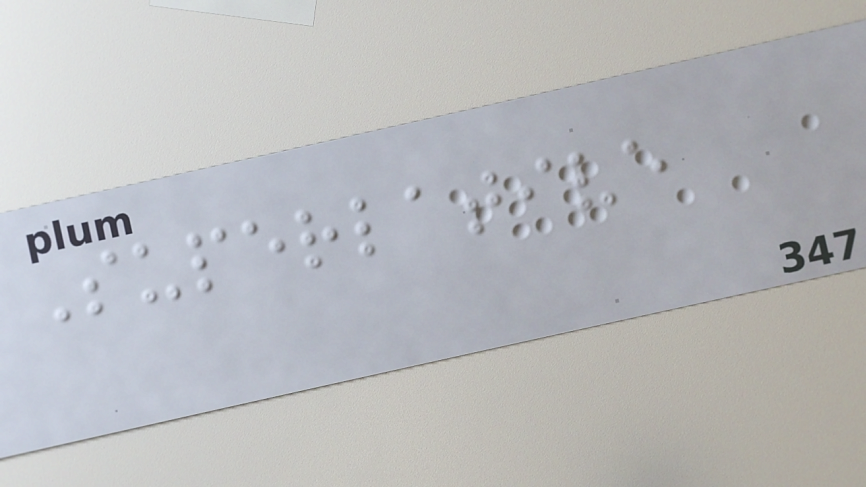Superlative
